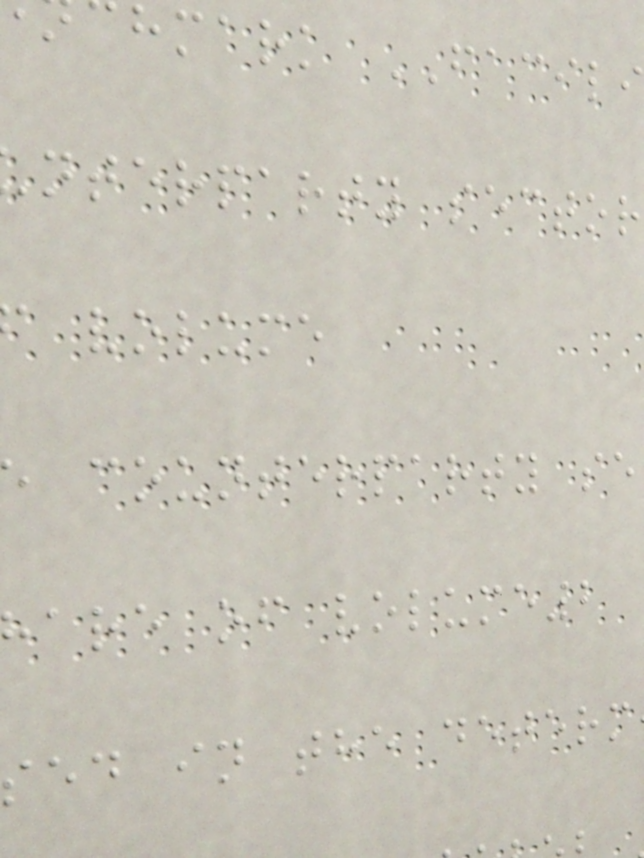hmark FACILI
nterparty sector
volume
counterparty se
are of volume2
sed in the determ
